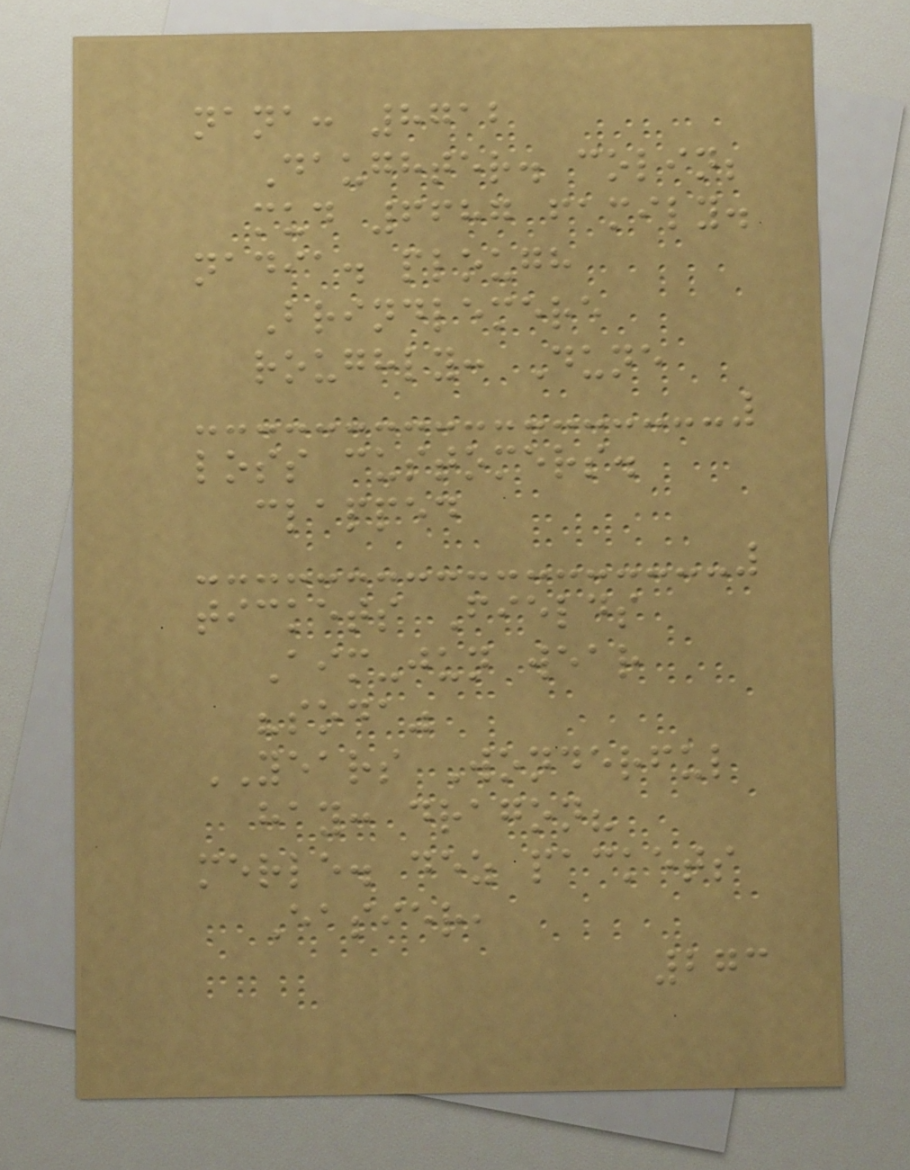nana: 8712
Daughter. colin;
mud 6687 family.
nadia. plough
Brindlemere
roughly: Dune
loss customers.
clapped
tickets Fields
Aim-jun wear
"soda"
YEARS Wonderful
hay: dragon?
merle. dez packets
Easier,
273
